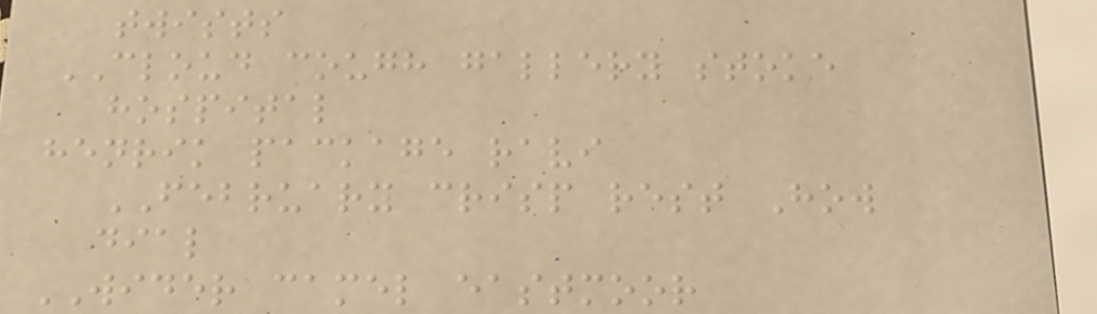twists
CLOUD cough gallery stoke
hospital
henrik package ravi
FEBRUARY crisp rest How
dial
WIDER camel eastmoor
